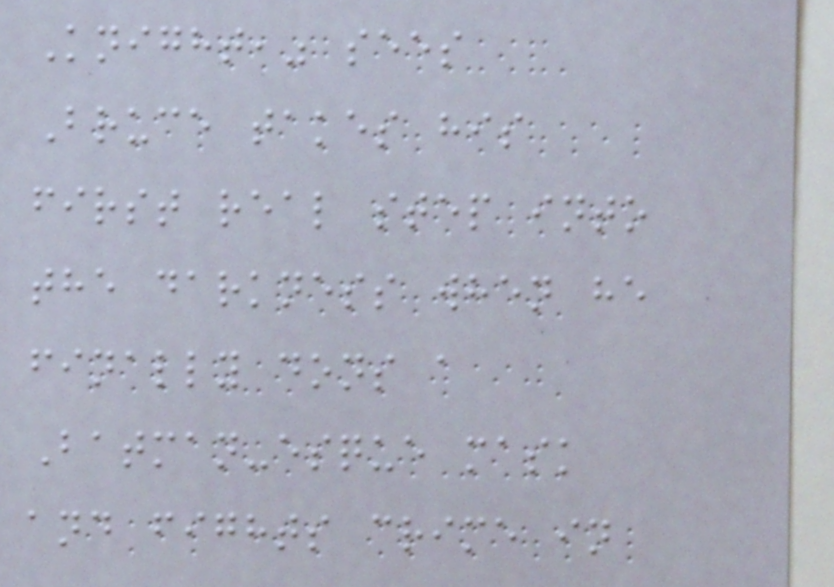Knight," sees
Bruce takes his
first real step into
the darkness when he
finally dons a
Batman-esque mask
and fights crime in
